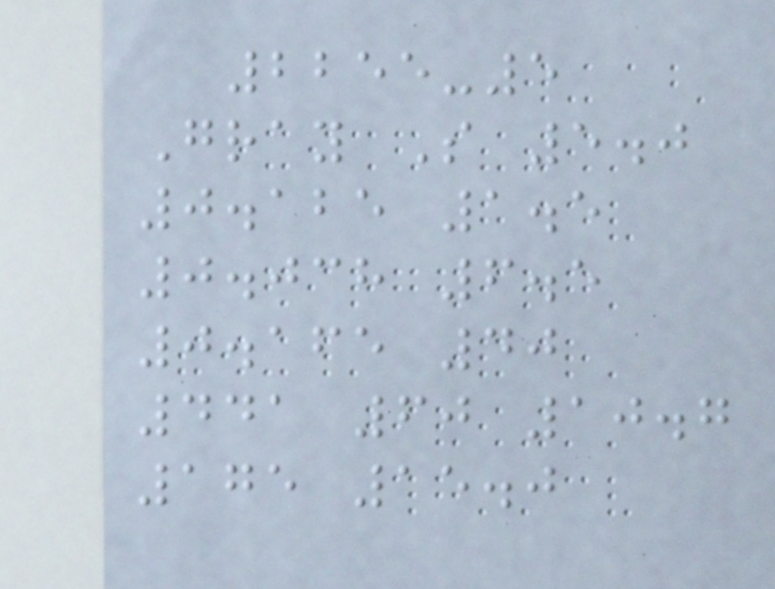2255-5
Gray S 5.0
0.125 1.5
0.038 6.5
0.165 40
441 60 10.7
175 15.0
